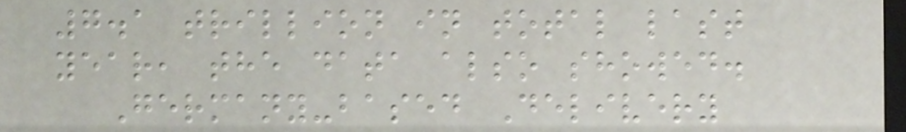7.1 trillion in total last
year, the data also showed.
Germany-based Delivery
